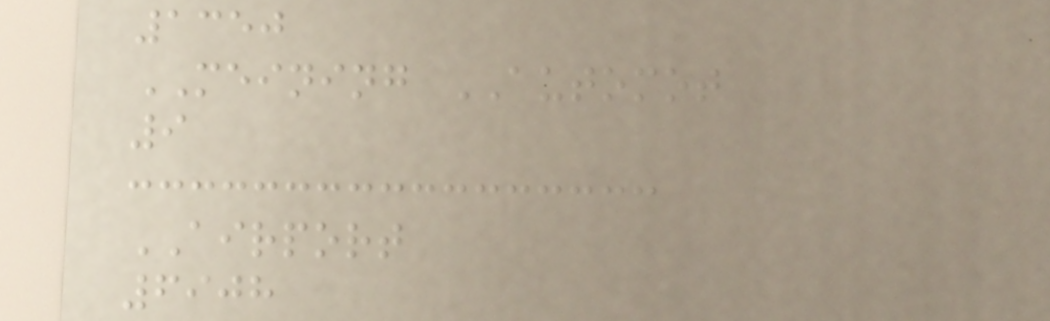1350
MEINING AUTOMOT
9
AIRPORT
6908
